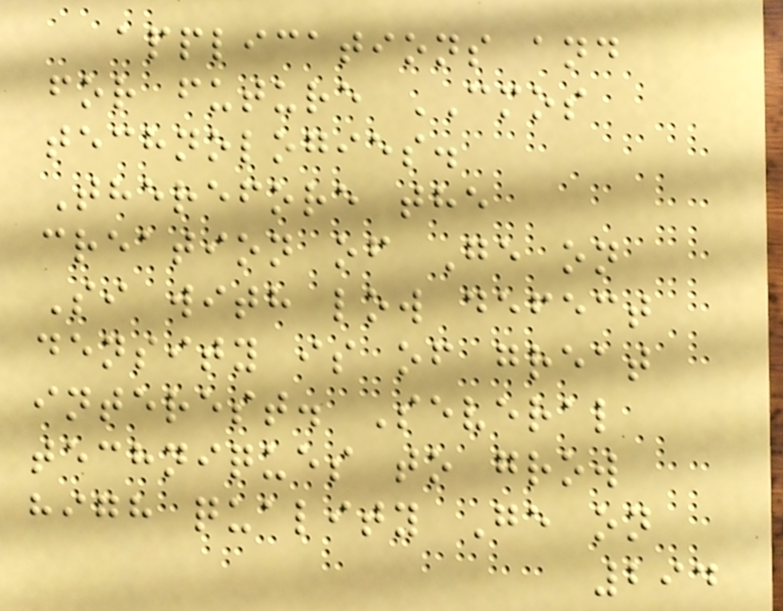applications and
for future CMOS
technologies.
Therefore the
creation of Ge on
Si with low defect
density is of great
interest. Several
techniques to grow
high quality Ge on
294
